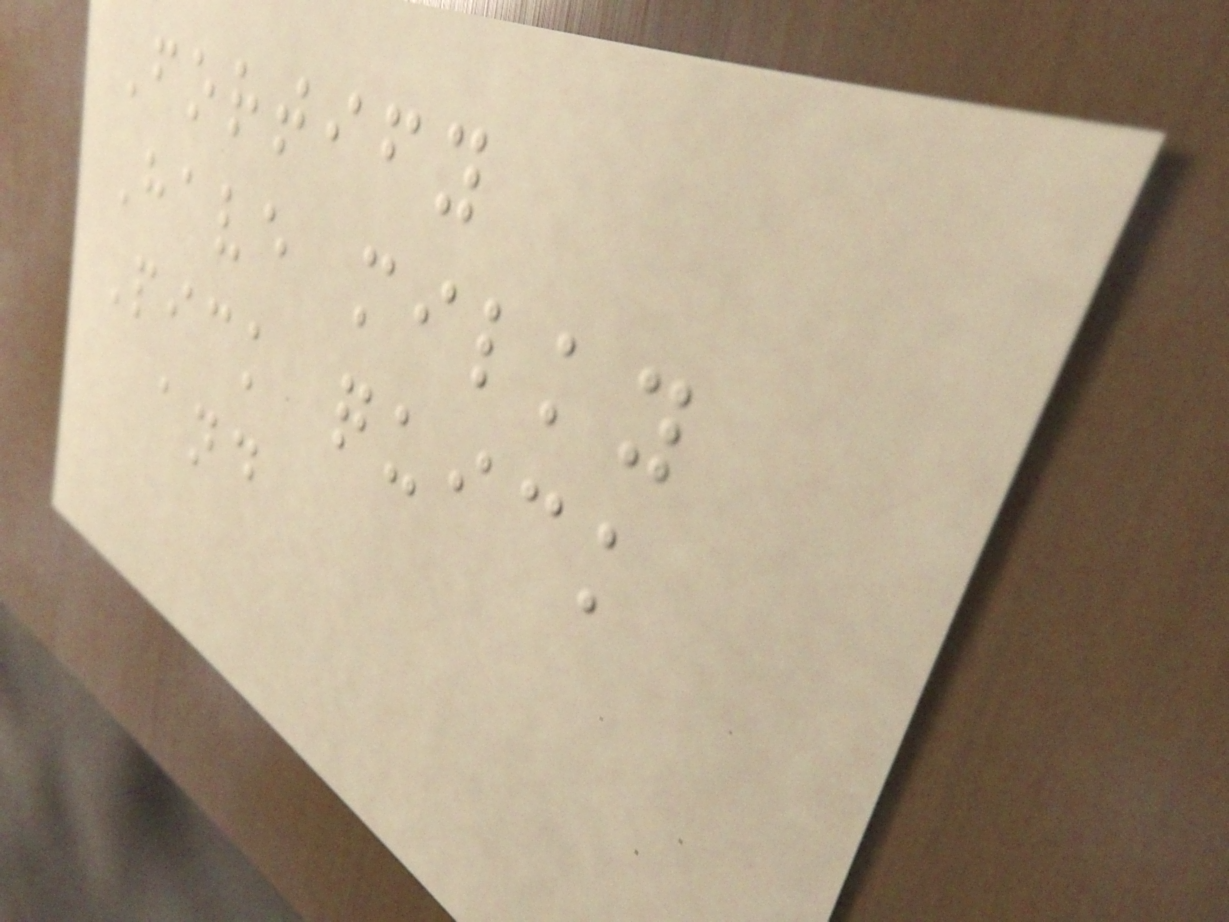Fortify
Have milky
Pick quick
and
